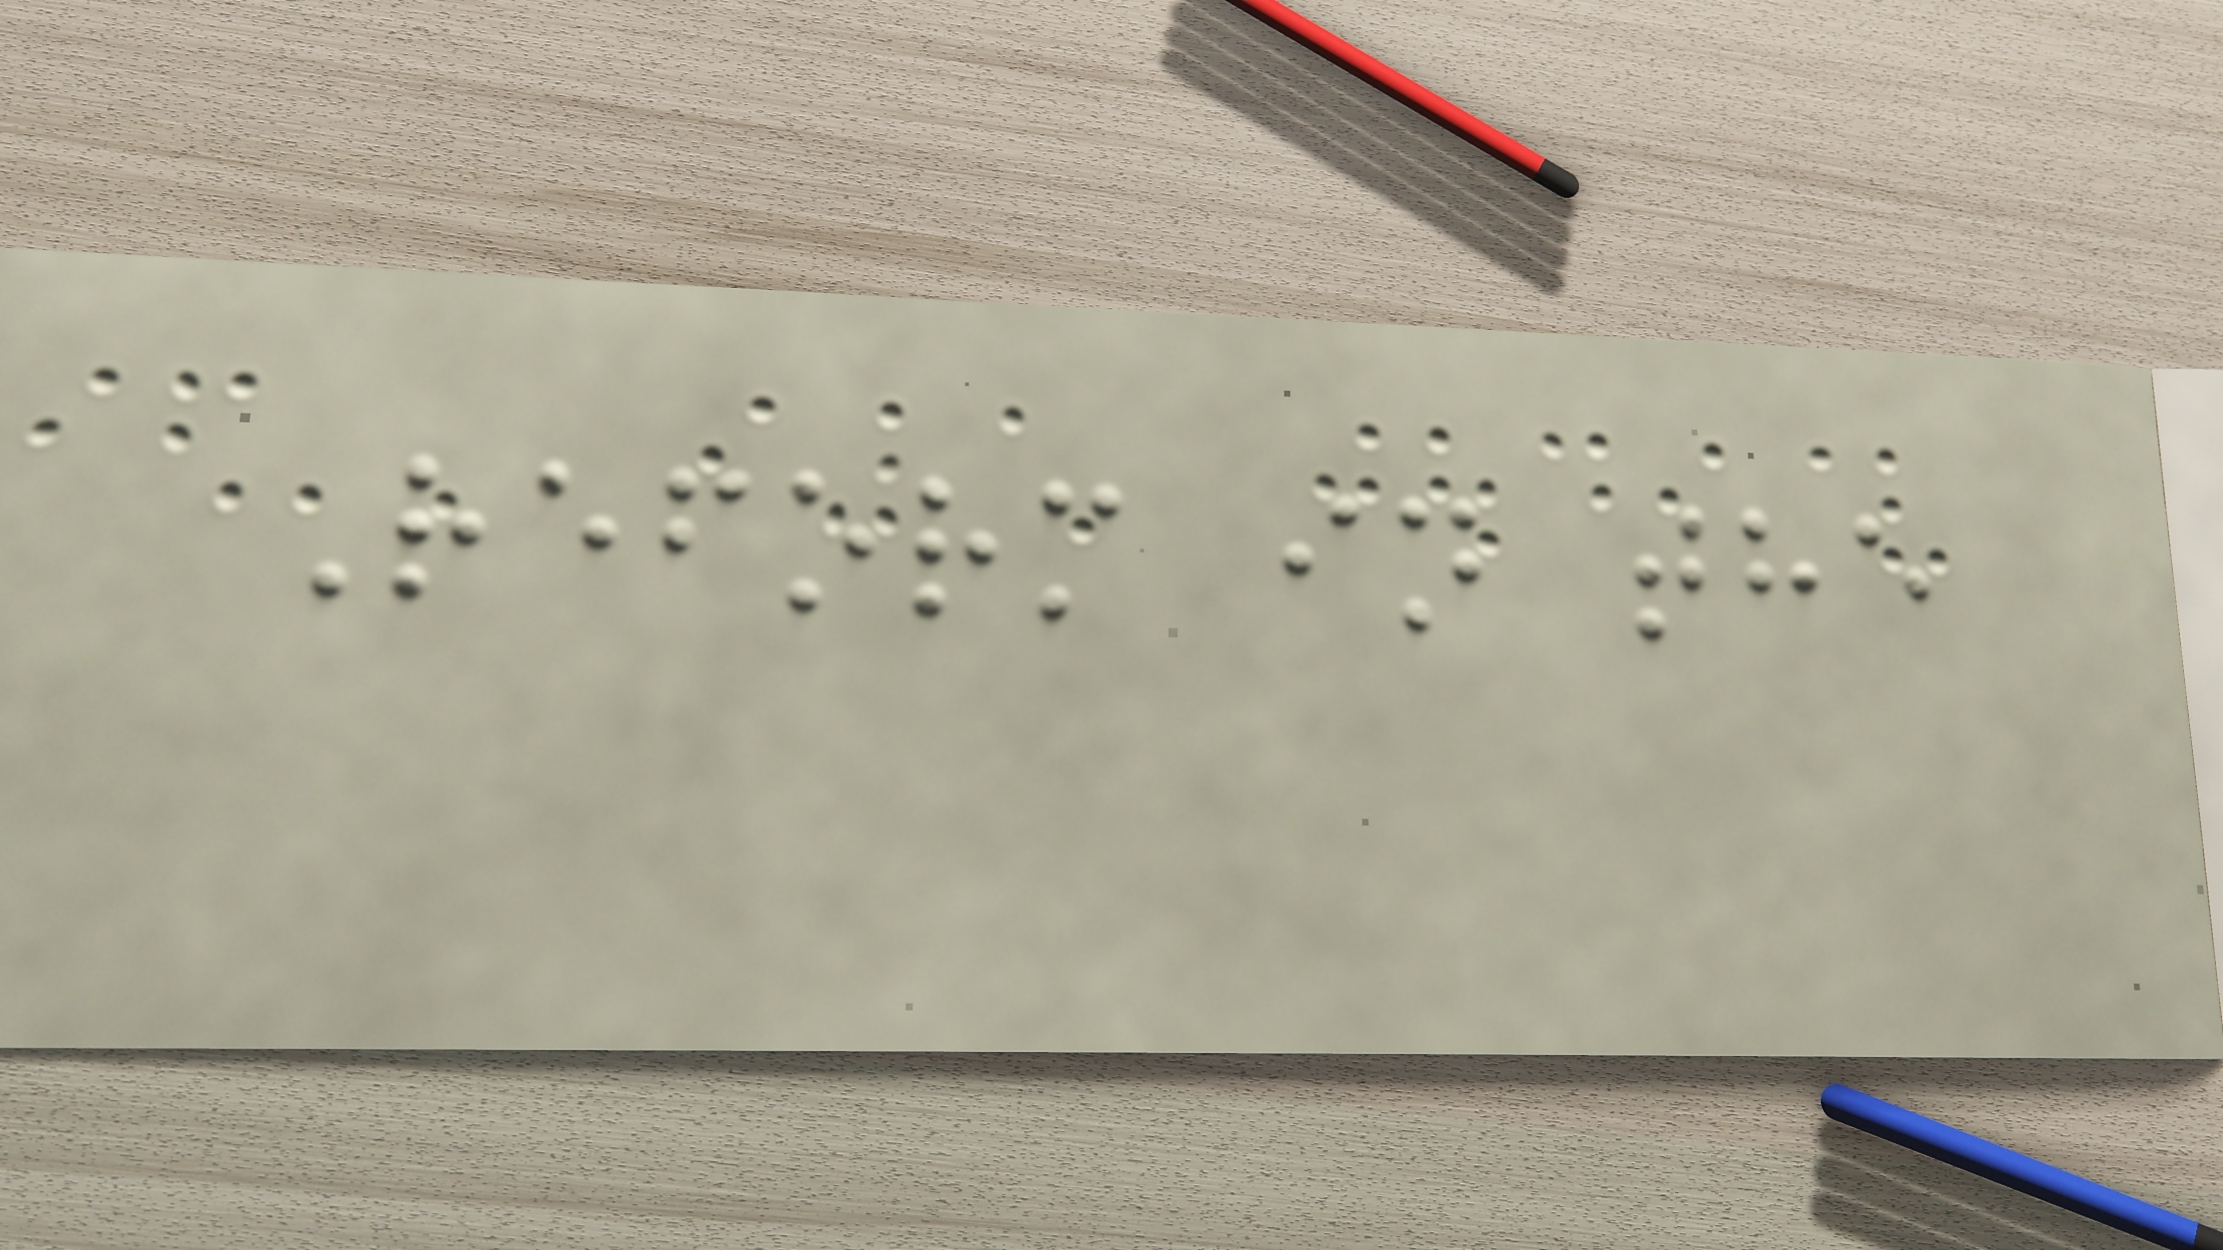Reform in the
